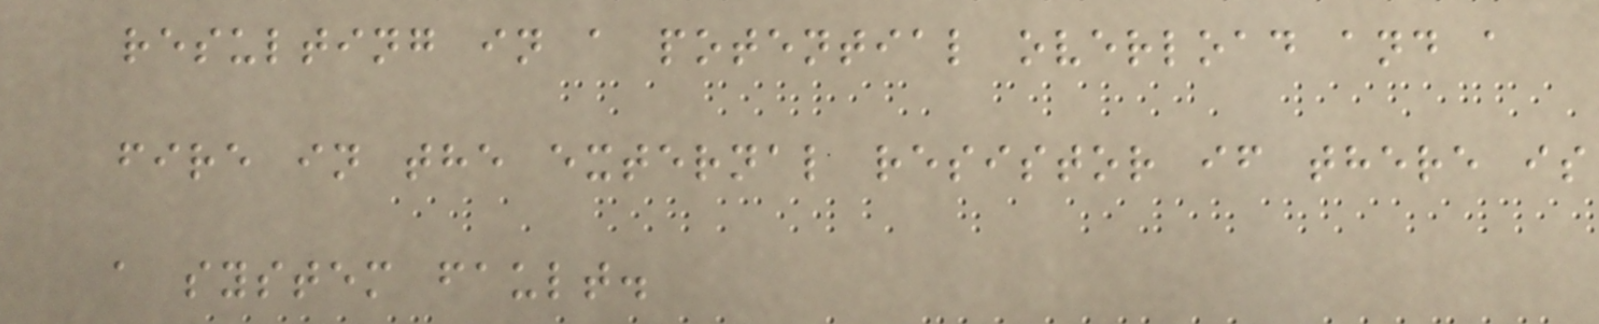resulting in a potential overload and a
fire in the external resistor if there is
a system fault.
